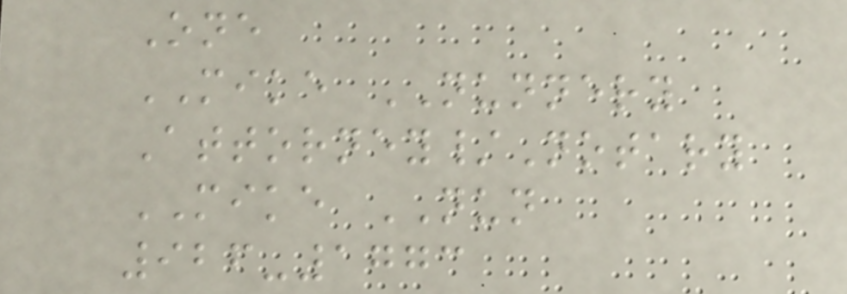One
MIKE NUNNERY
Attorney/Notary
MIKE NUN
926-1773
